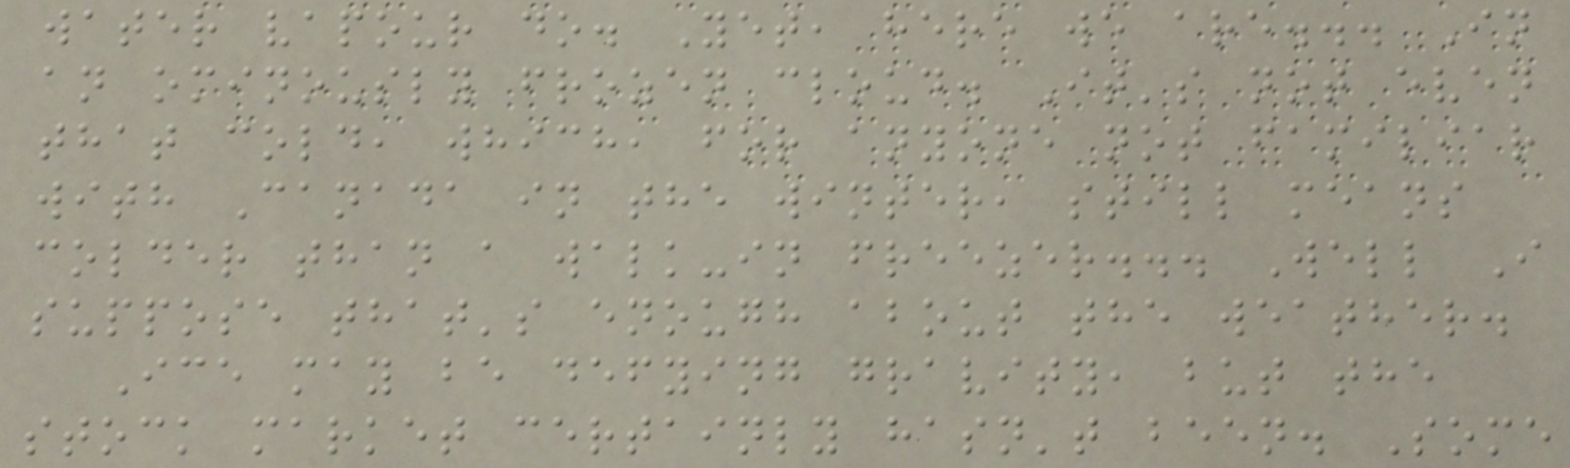water vapour do. Yet, here we are... In
an ominously frozen cloud. It's not even
that cold, which, for anyone not familiar
with Canada in the winter, still means
colder than a walk-in freezer... Well I
suppose that's enough about the weather.
Ice may be defying gravity, but the
stock market certainly hasn't been. Some
